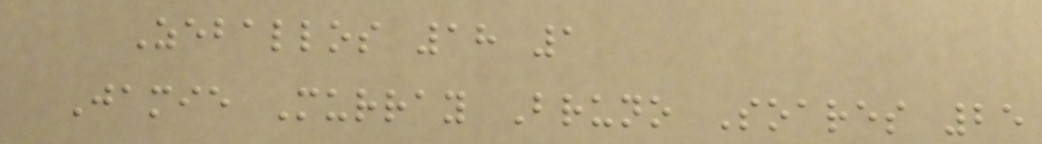Zeballos 18 1
Jamie Murray Bruno Soares 25
